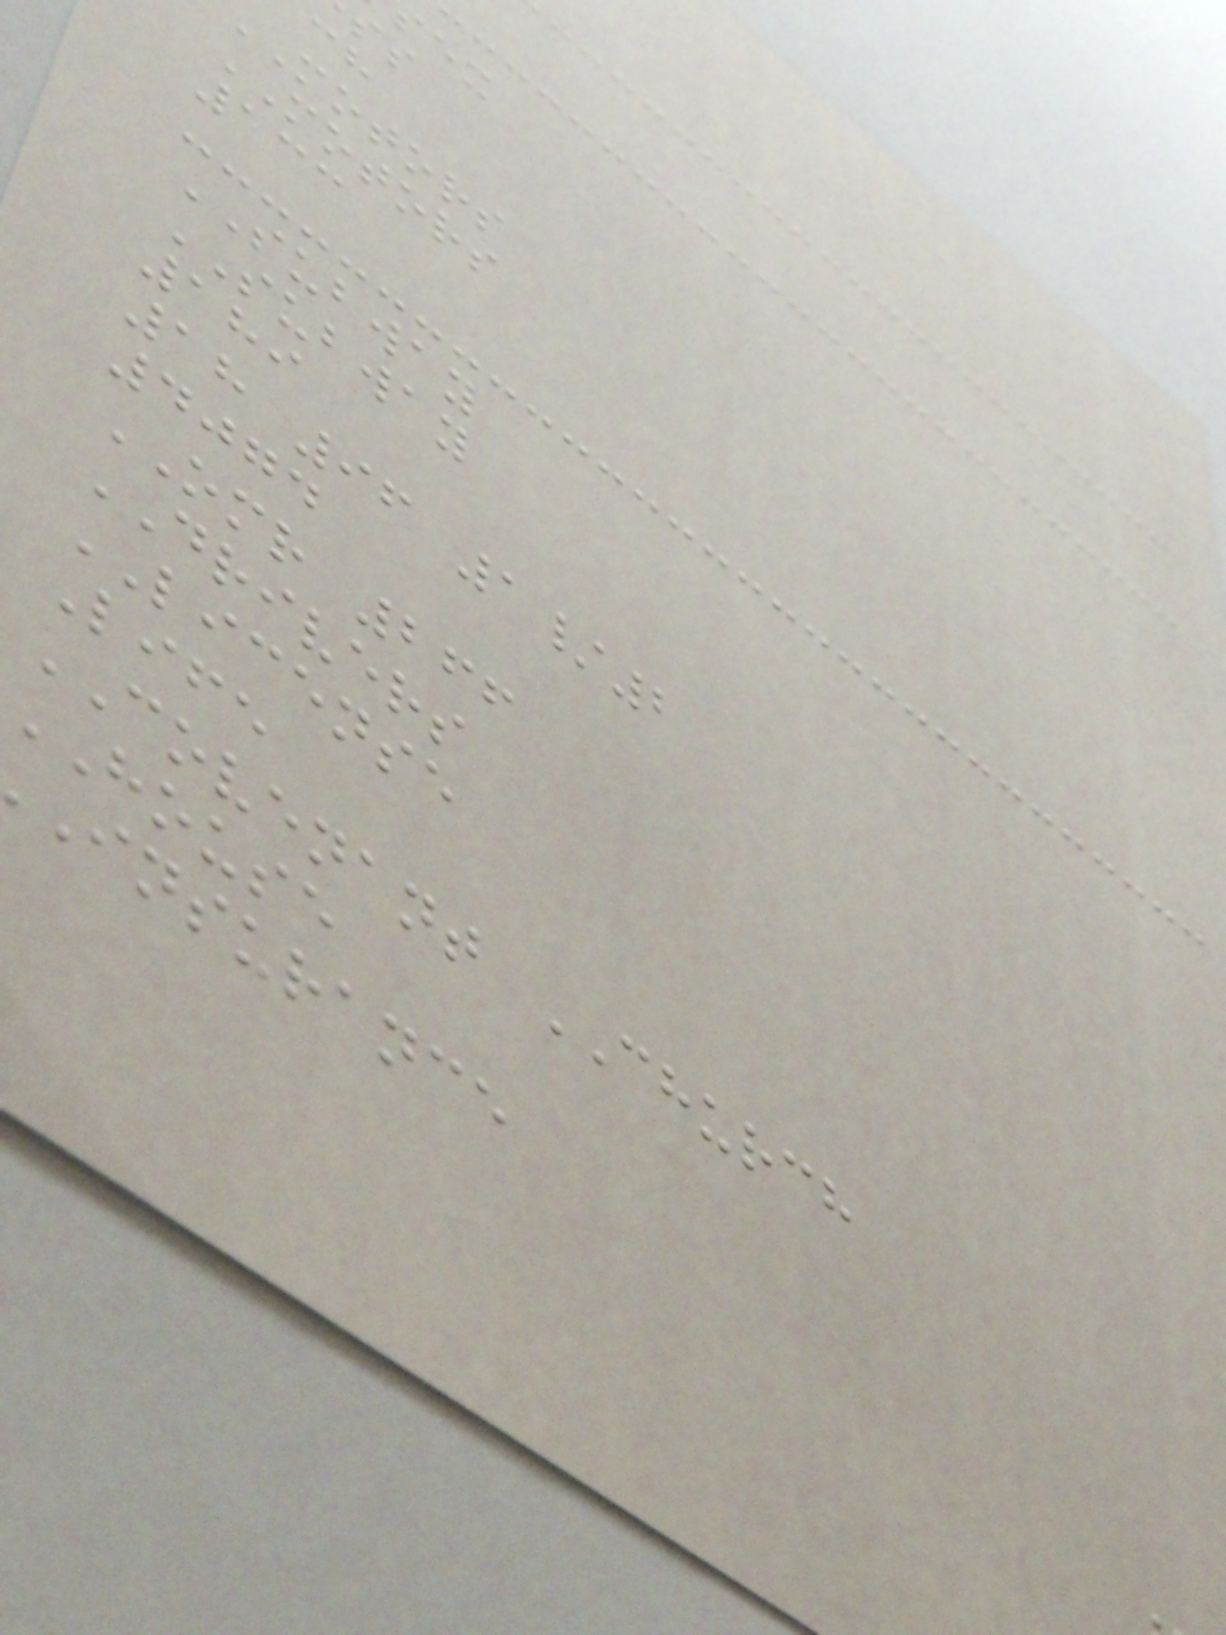motors
MOTORS
133
SUBWAY
SUBWAY
189
18 96 1/2
4074
OMR 266
DRIVERS
LICENSE
Life
COVENANT CHURCH
house
insurance
